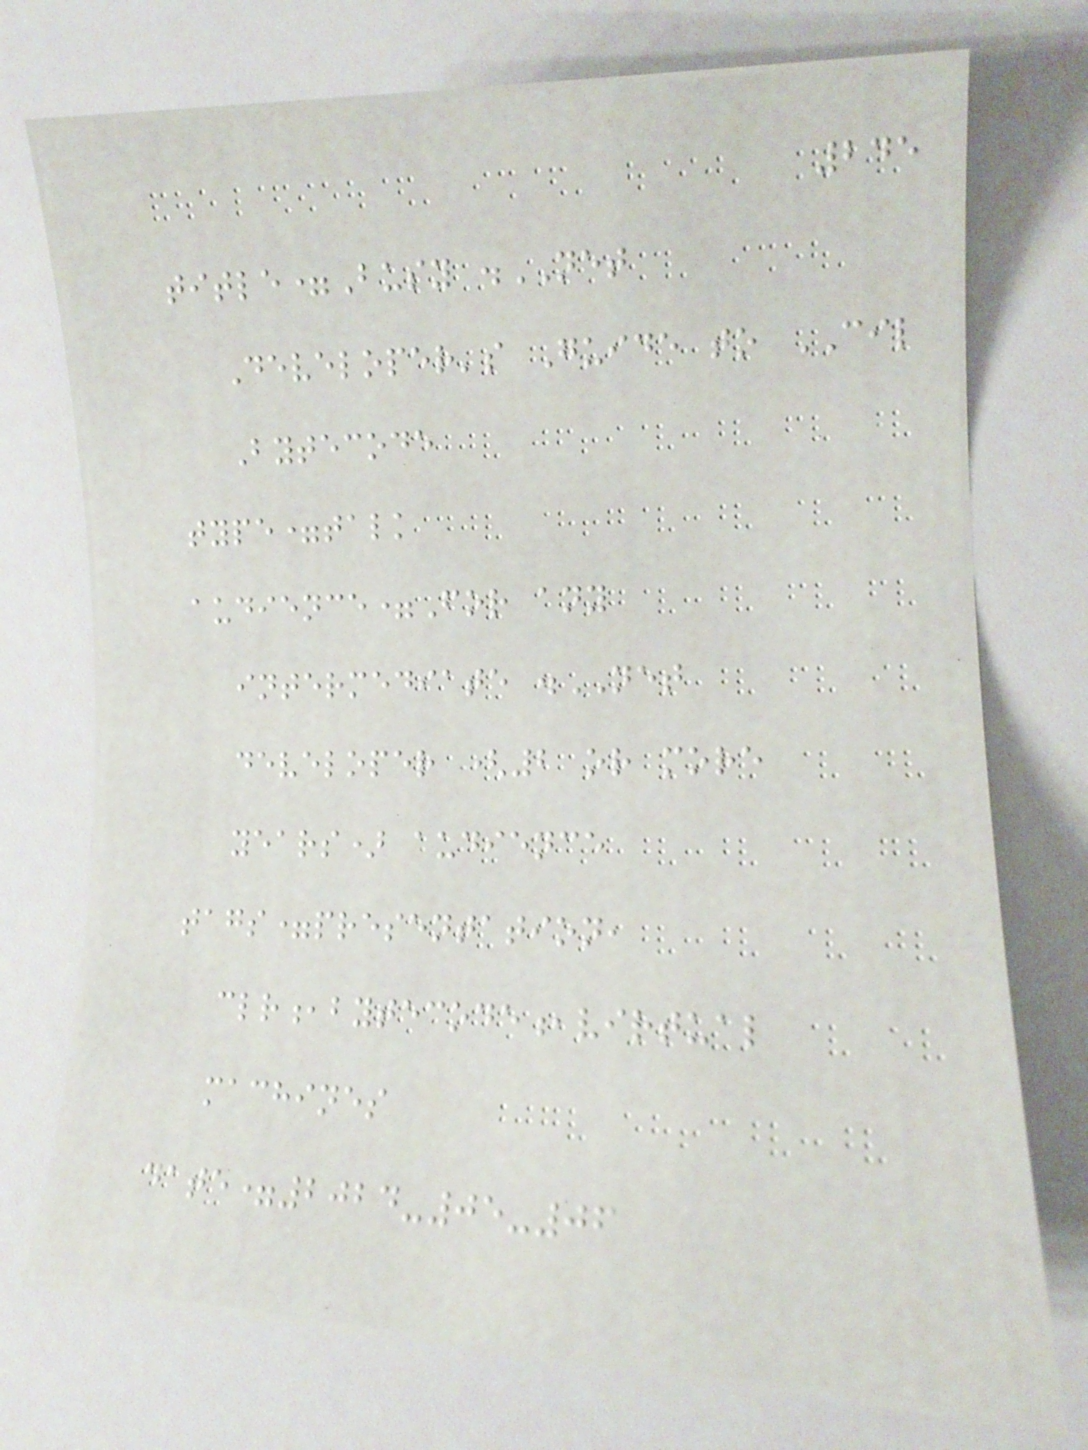245
title=Busy .NET
Developer's Guide to CIL
Bytecode
type=talk
audience=For any
intermediate .NET
developer (2 or more
years) audience
tags=presentation,
clr,bytecode,virtual
machines
date=2024-05-06
